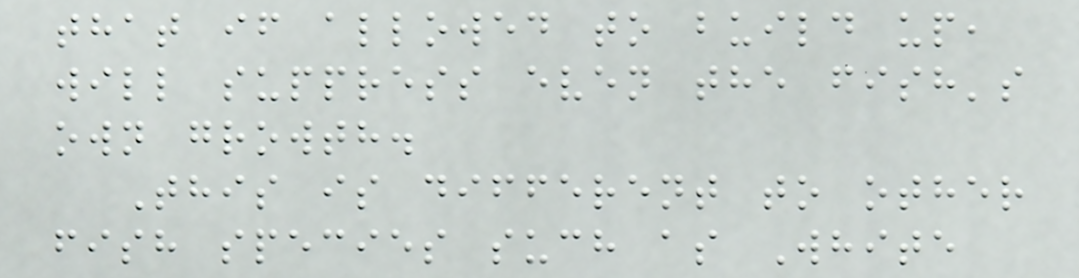that if allowed to build up,
will suppress even the fish's
own growth.
This is different to other
fish species such as White
